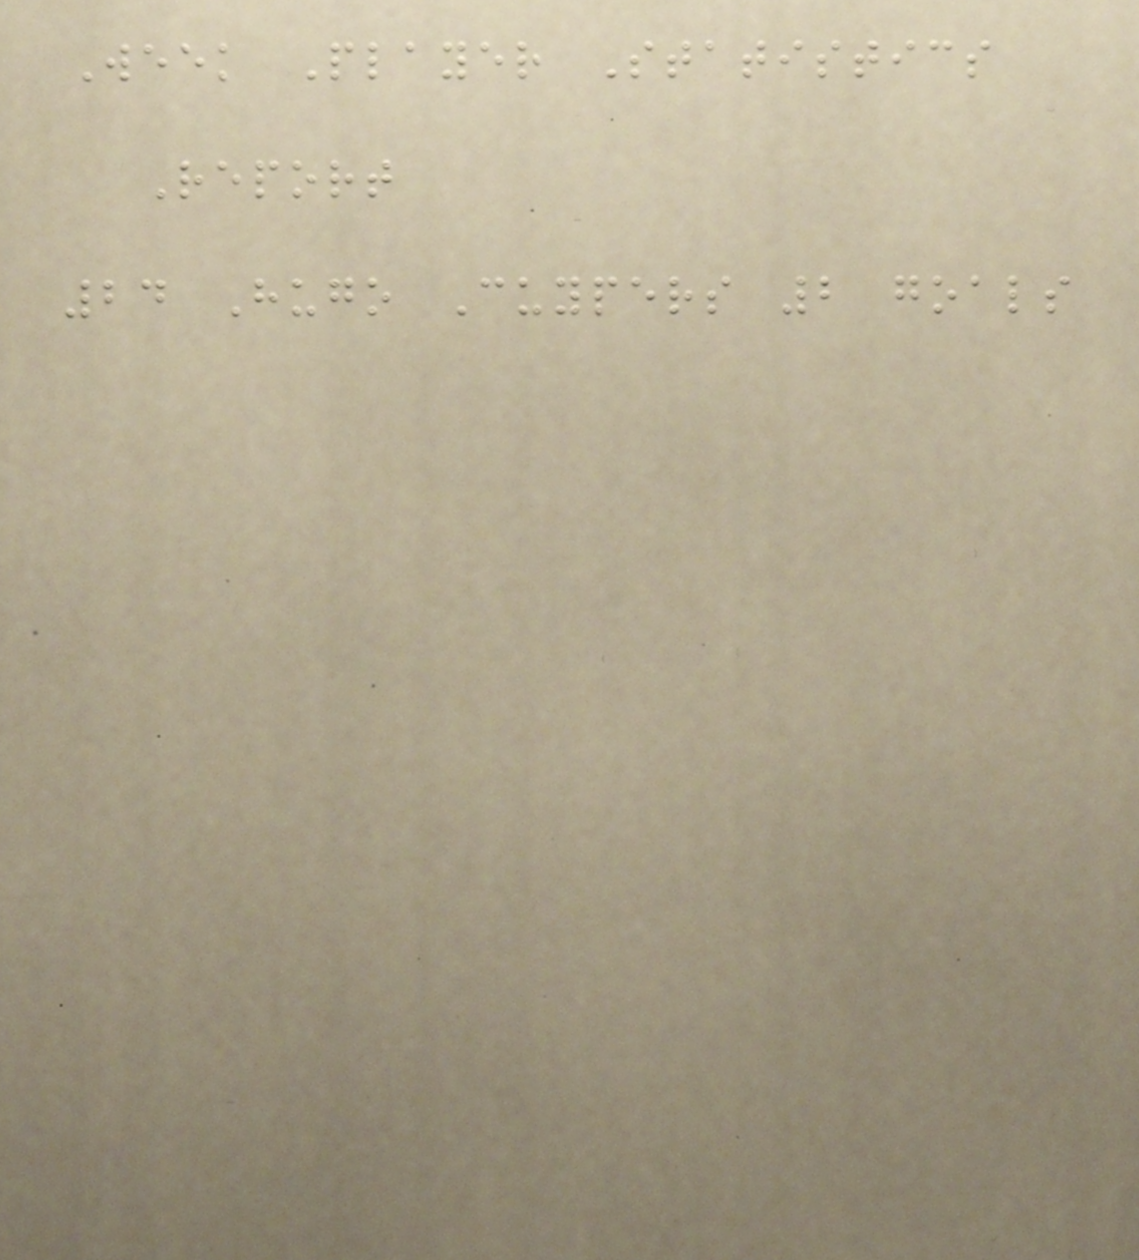Week Player Statistics
Report
24 Hugo Cuypers 2 goals
